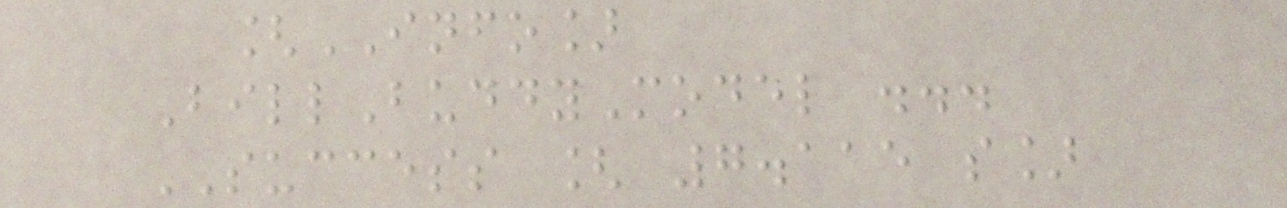[INFO]
BillBuddyModel ...
SUCCESS [ 7.115 s]
